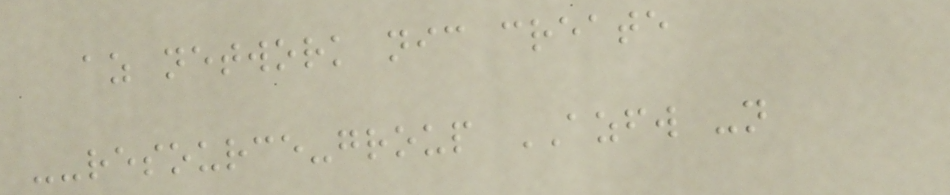az network nic create
--resource-group AZFW -n
